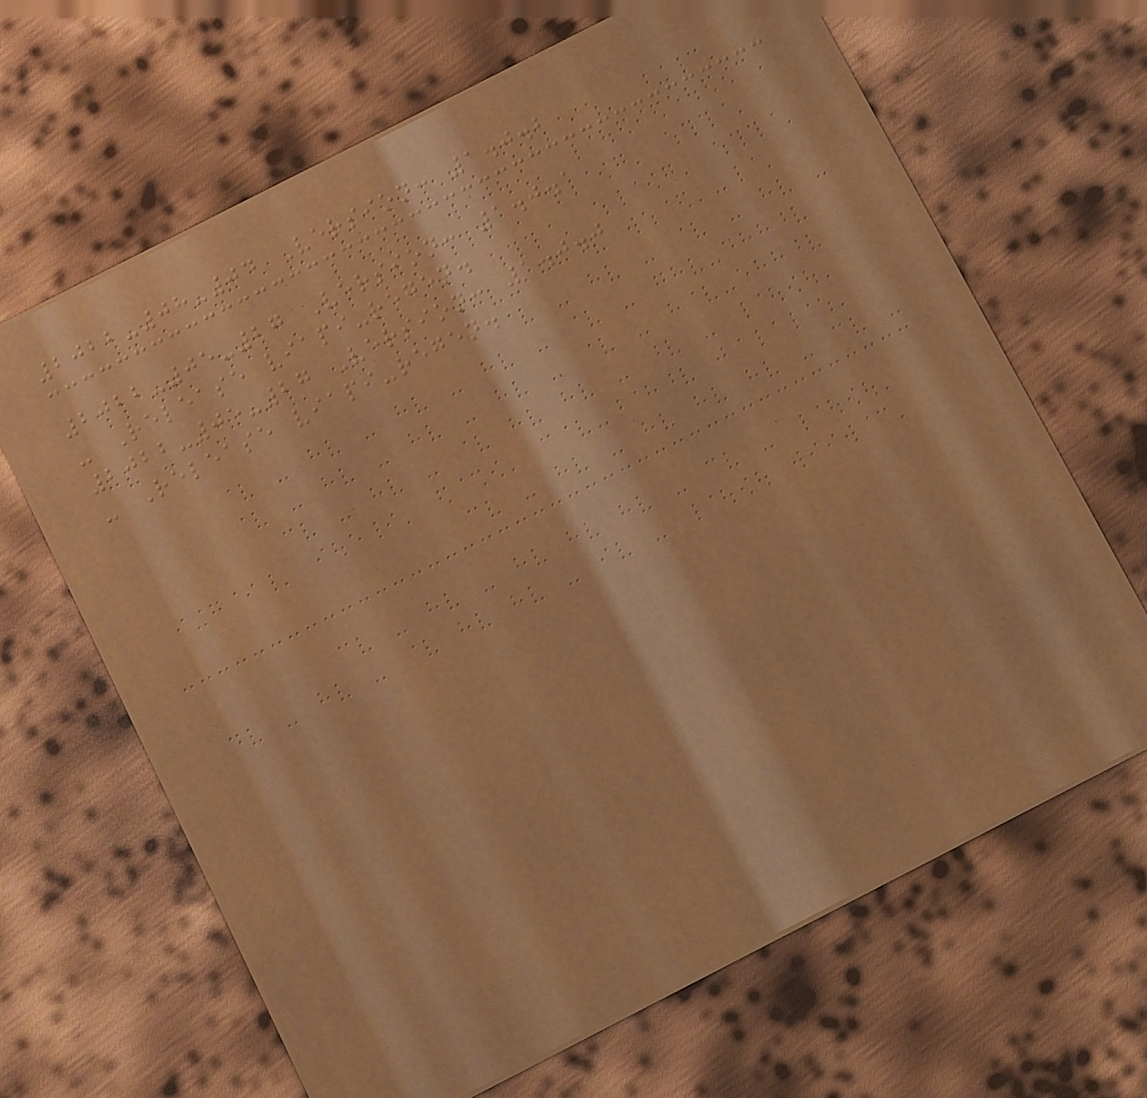2022-08-04 Version: 1.0.2
2022-05-27 Version: 1.0.1
- Release viapi-regen.
2022-05-27 Version: 1.0.0
- Release viapi-regen.
